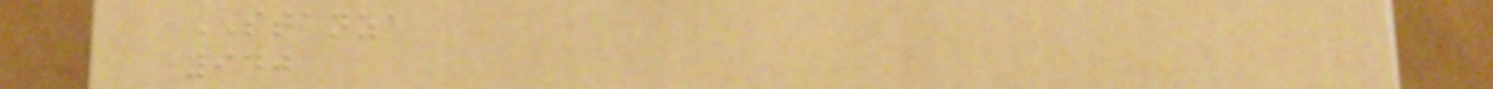STANZA
940
